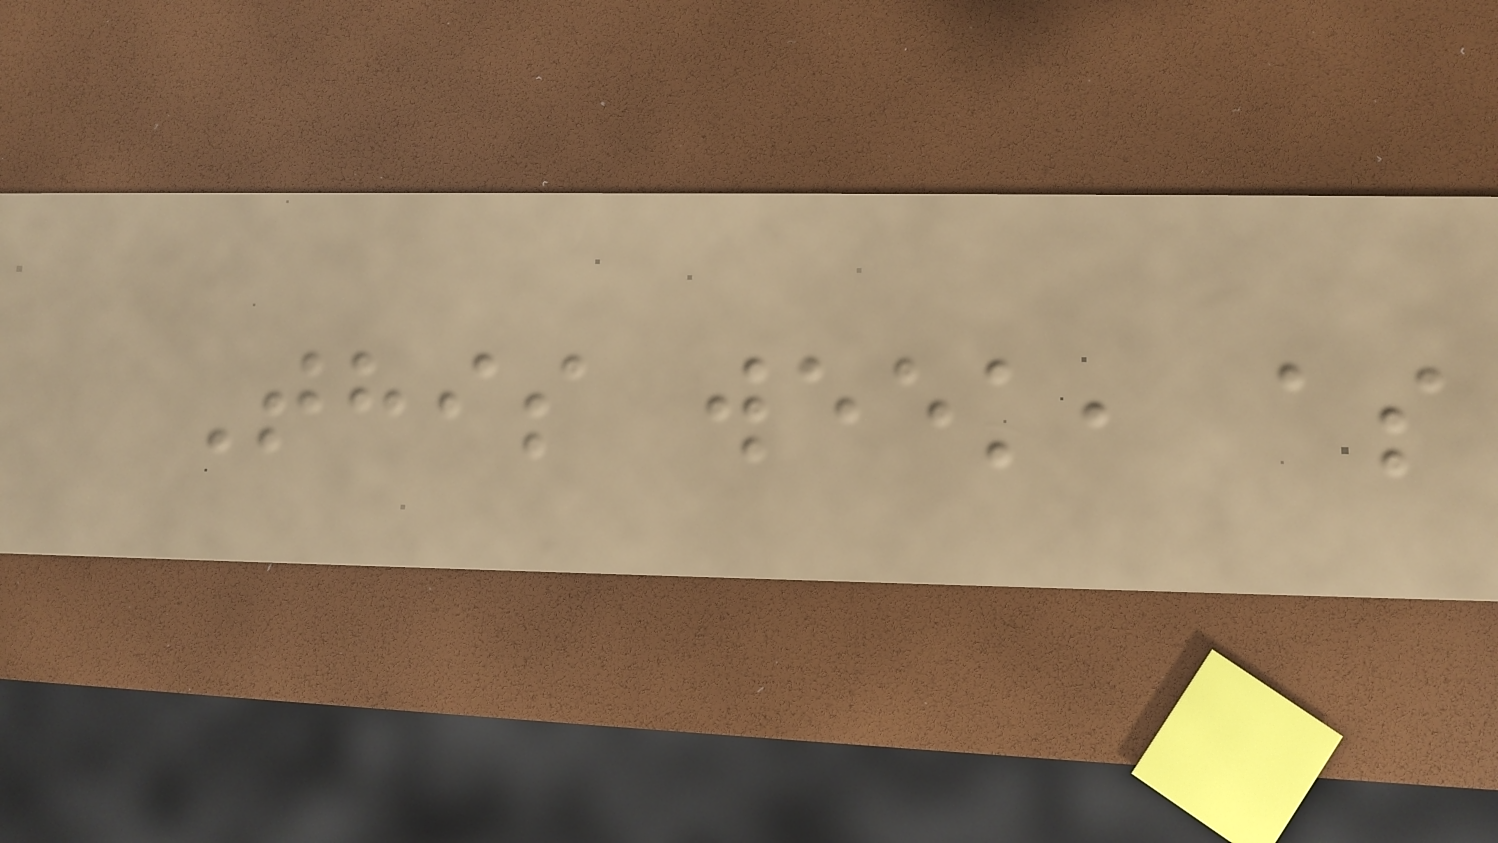This week, as
